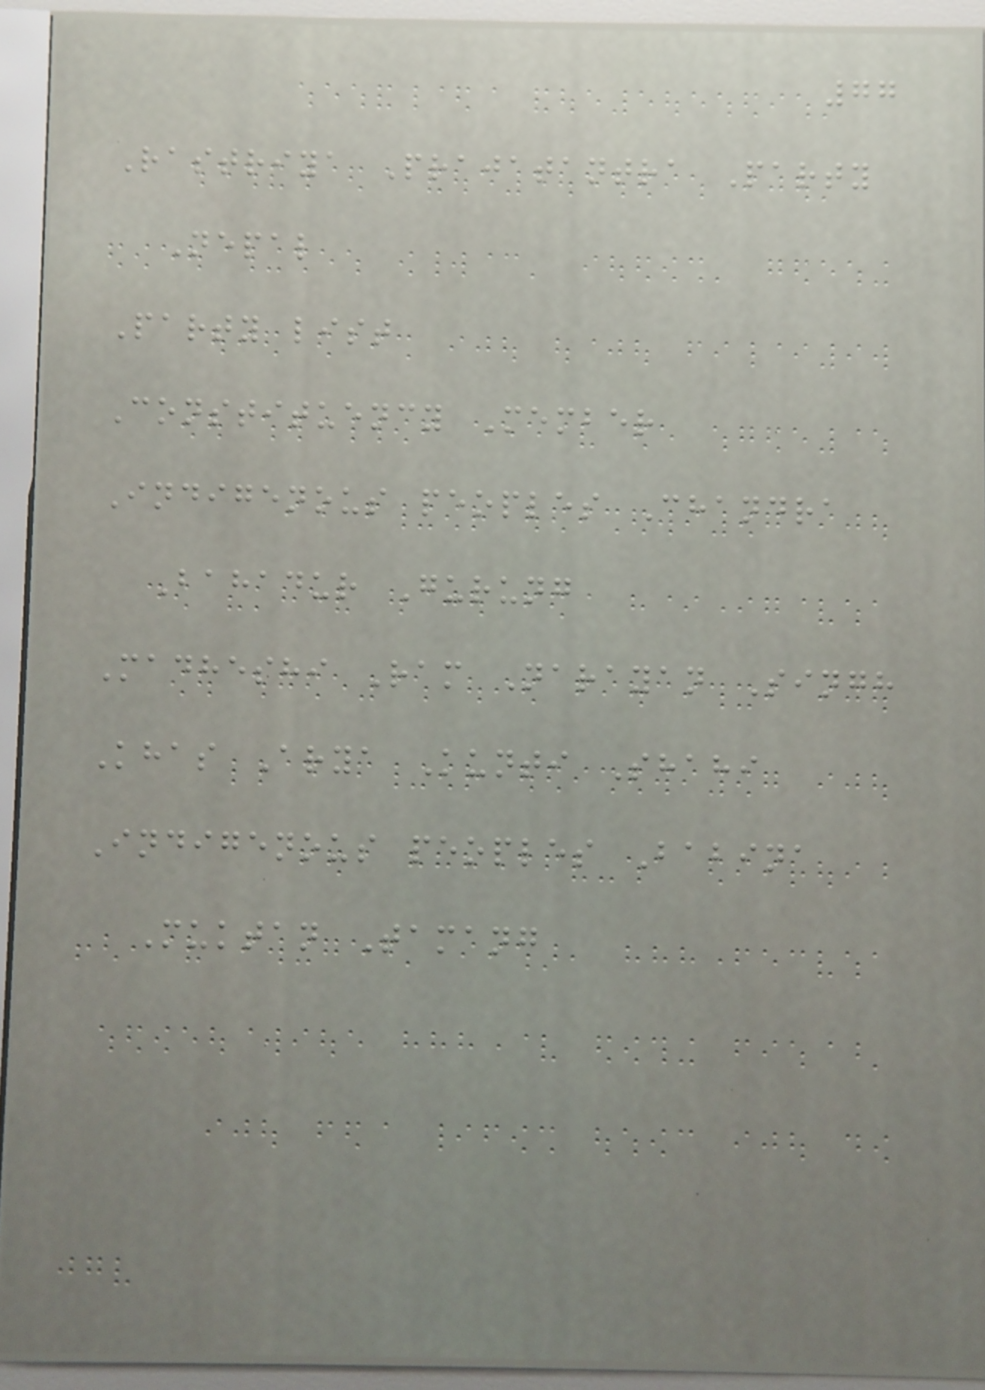77
Rastriya Prajatantra Party
Nepal
Party list
Constituency Member
Indigenous peoples Chandra
Bahadur Gurung
Madheshi Ram Narayan Singh
Khas Arya Kunti Shahi
Indigenous peoples Babina
Muktan Tamang
